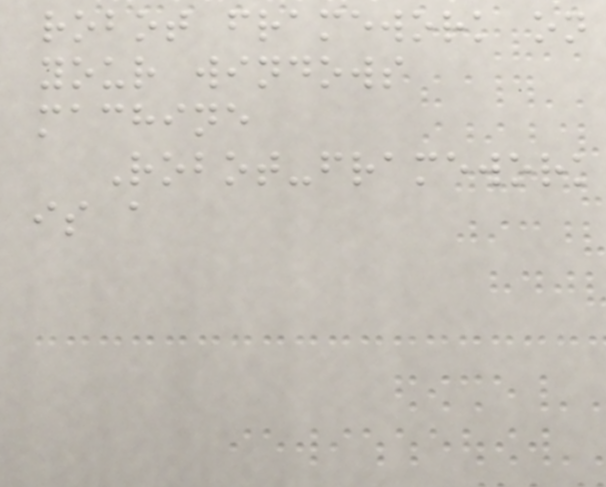robot framework on
your windows
machine
Robot-framework
is a
